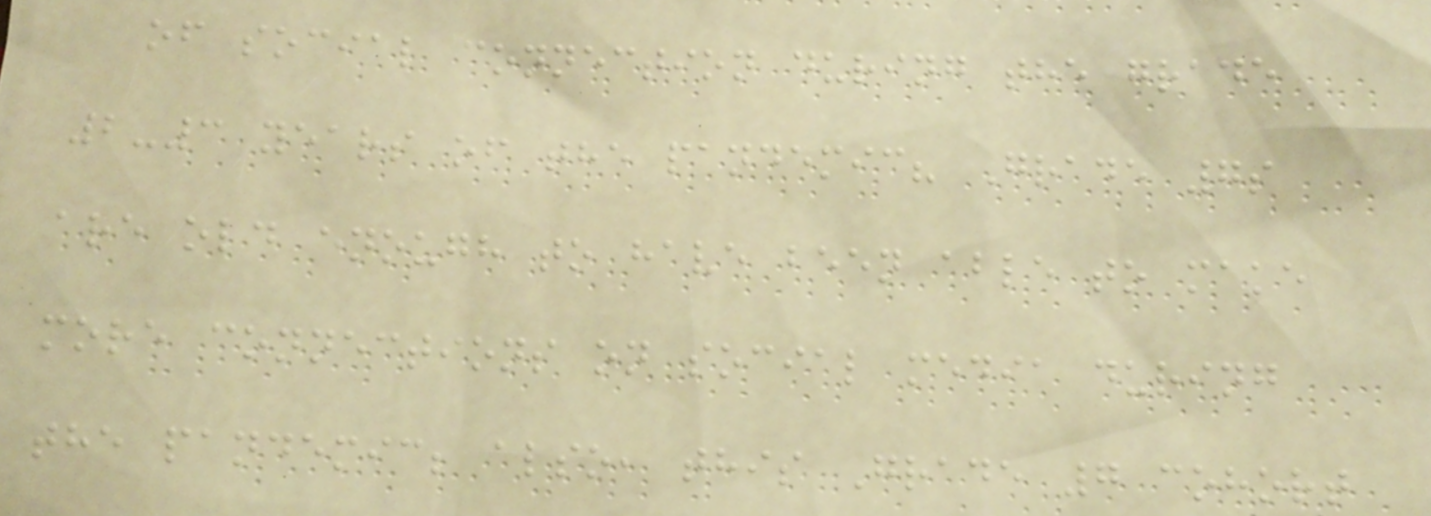of social connection during the grade
2-3 years of the pandemic? Grade 7s
are old enough to have been able to make
more connections on social media during
the pandemic; also, this Grade 7 cohort
